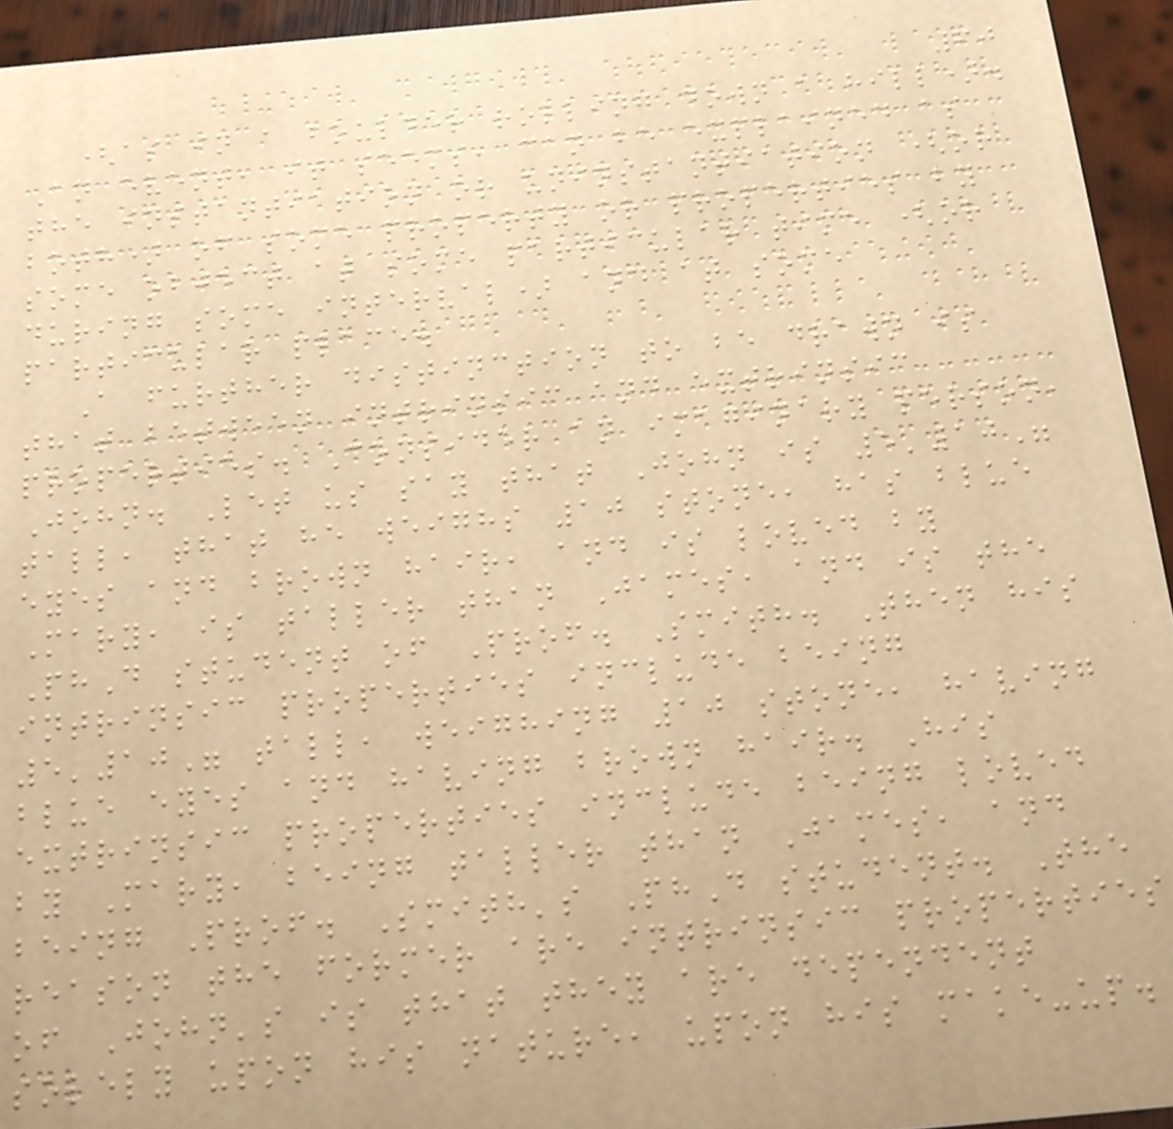60
(as in a boulder rolling down a hill).
An event, it seems, can be explained as
the instantiation or uninstantiation (or
both) of some property or properties by
some object at some particular time (or
during some interval) and at some
particular place.
A further distinction to be drawn is
that between intrinsic and extrinsic
properties. Consider an imaginary person,
John. Let us say that John is 5'10"
tall, that he weighs 10 stone, has blue
eyes and brown hair, and is loved by
Mary, is taller than James, and is the
PhD student of Prof. Smith. Then his
intrinsic properties include being
5'10" tall, weighing 10 stone, having
blue eyes and having brown hair. His
extrinsic properties include being loved
by Mary, being taller than James, and
being Prof. Smith's PhD student. The
reason the former are intrinsic properties
of John's is that they are dependent
solely upon his nature, upon his make-up.
